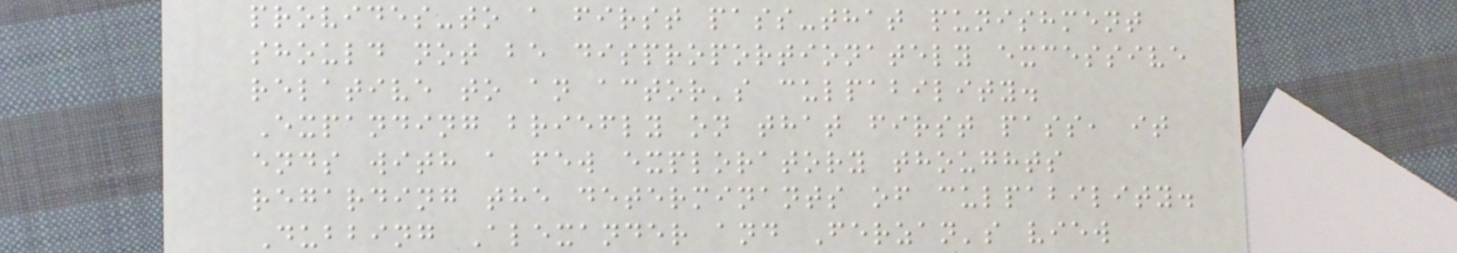provides-to a first pass-that punishment
should not be disproportionately excessive
relative to an actor's culpability.
Expanding briefly on that first pass, it
ends with a few exploratory thoughts
regarding the determinants of culpability.
Dubbing Alexander and Ferzan's view
